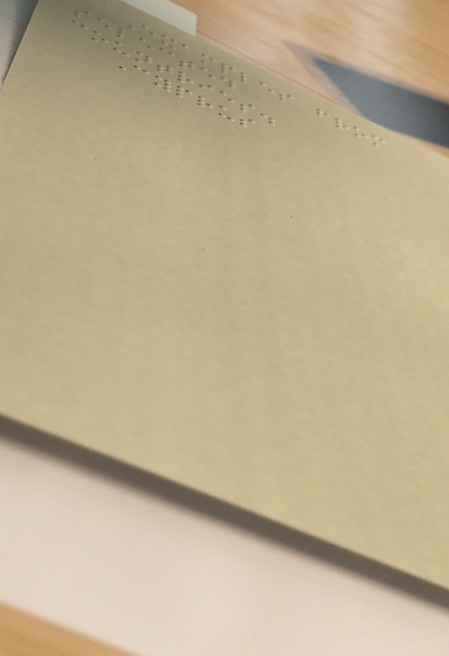Examples from
selected
countries.
Cyprus
